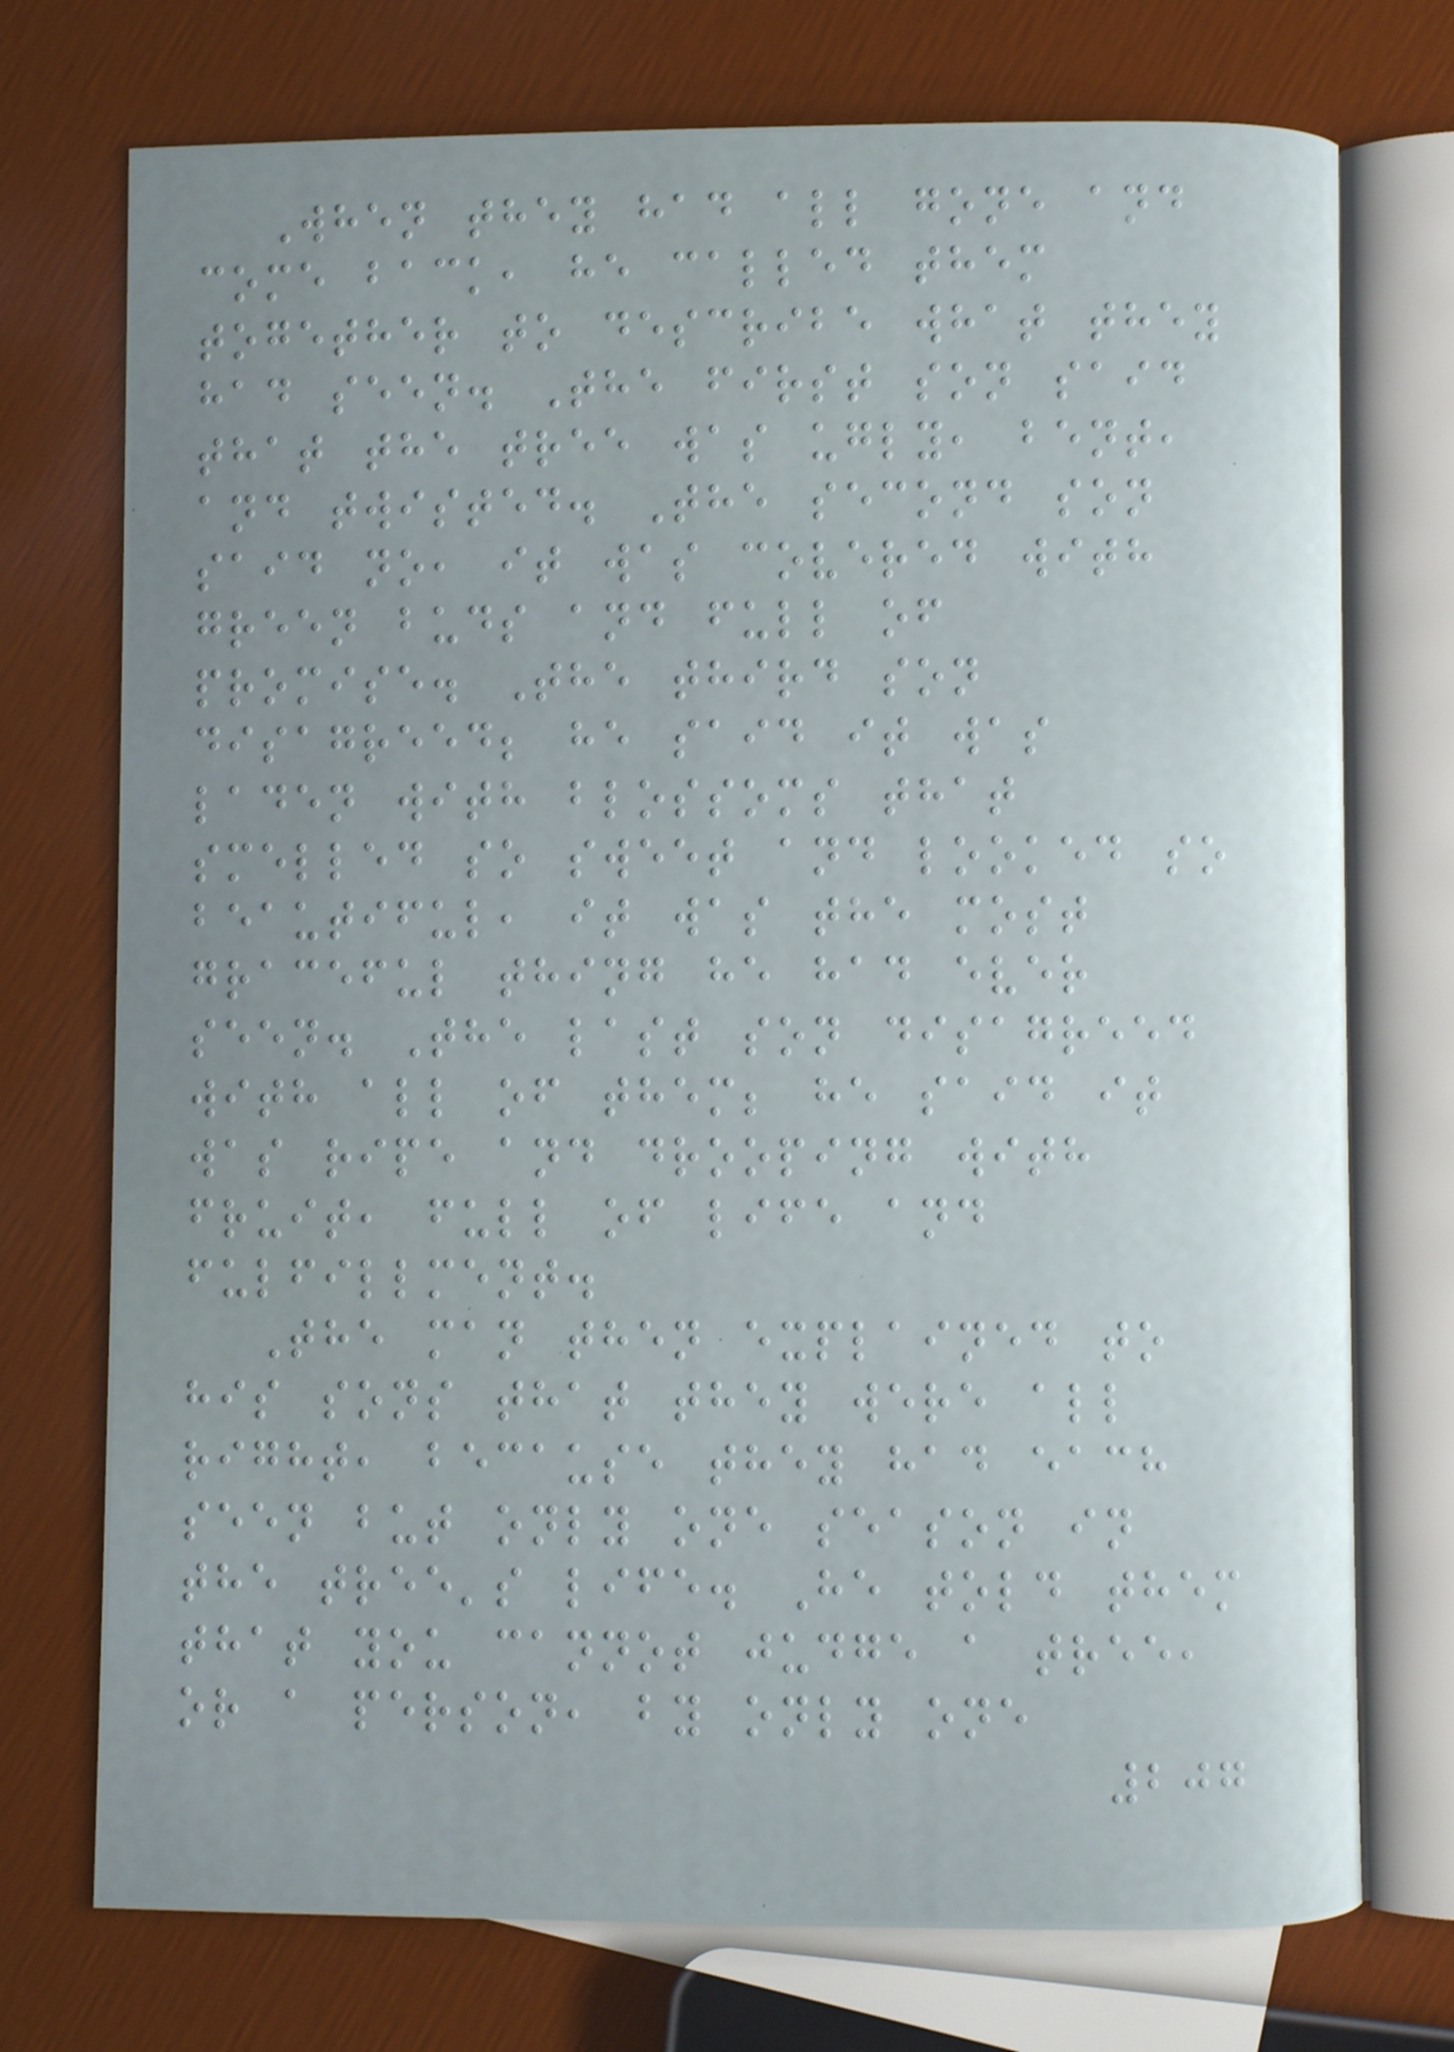When they had all gone and
come back, he called them
together to describe what they
had seen. The first son said
that the tree was ugly, bent,
and twisted. The second son
said no, it was covered with
green buds and full of
promise. The third son
disagreed; he said it was
laden with blossoms that
smelled so sweet and looked so
beautiful, it was the most
graceful thing he had ever
seen. The last son disagreed
with all of them; he said it
was ripe and drooping with
fruit, full of life and
fulfillment.
The man then explained to
his sons that they were all
right, because they had each
seen but only one season in
the tree's life. He told them
that you cannot judge a tree,
or a person, by only one
207
